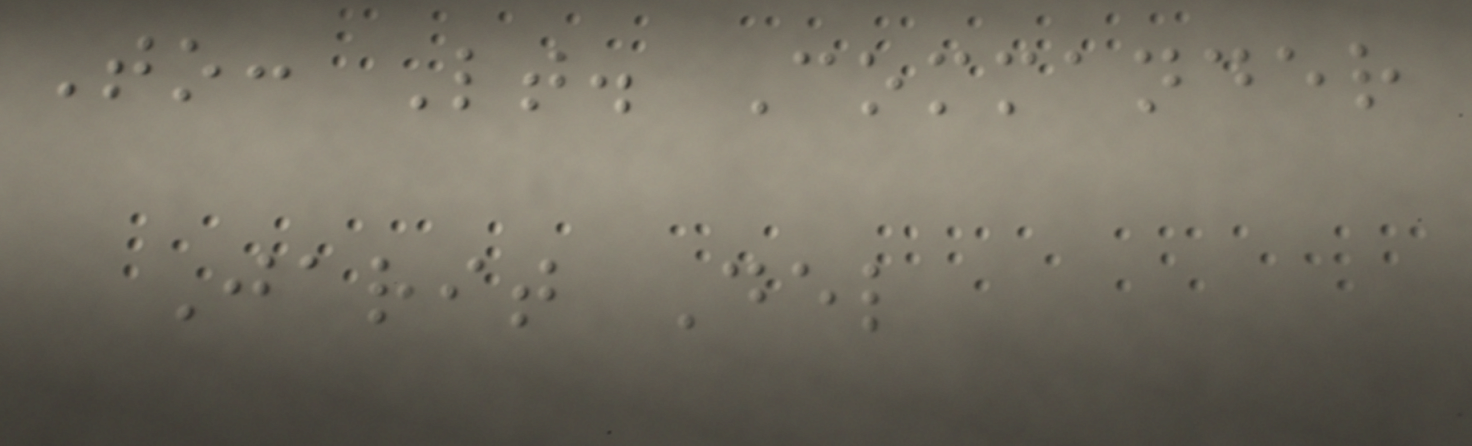To: Lt. Commander
Jarit Del
